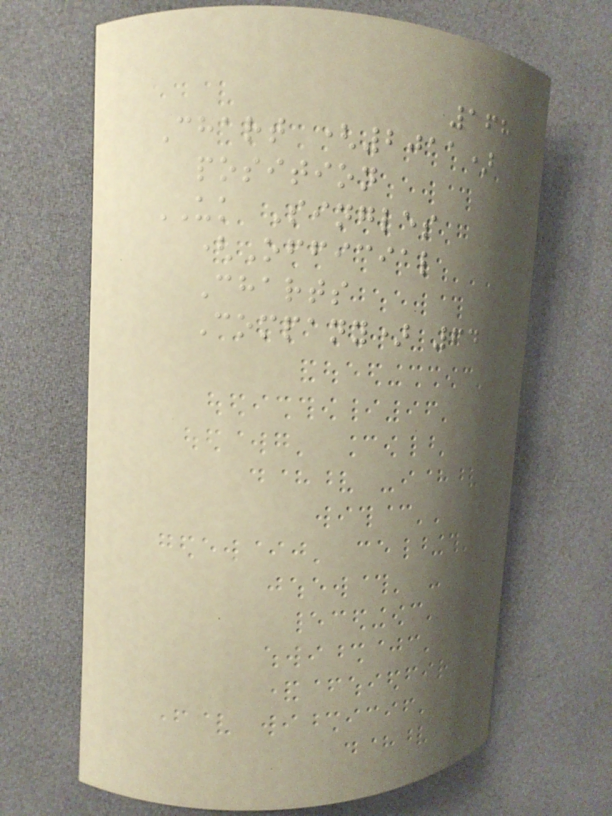168
Chart (2011)
position
UK Singles
(Official
Charts
Company) 64
